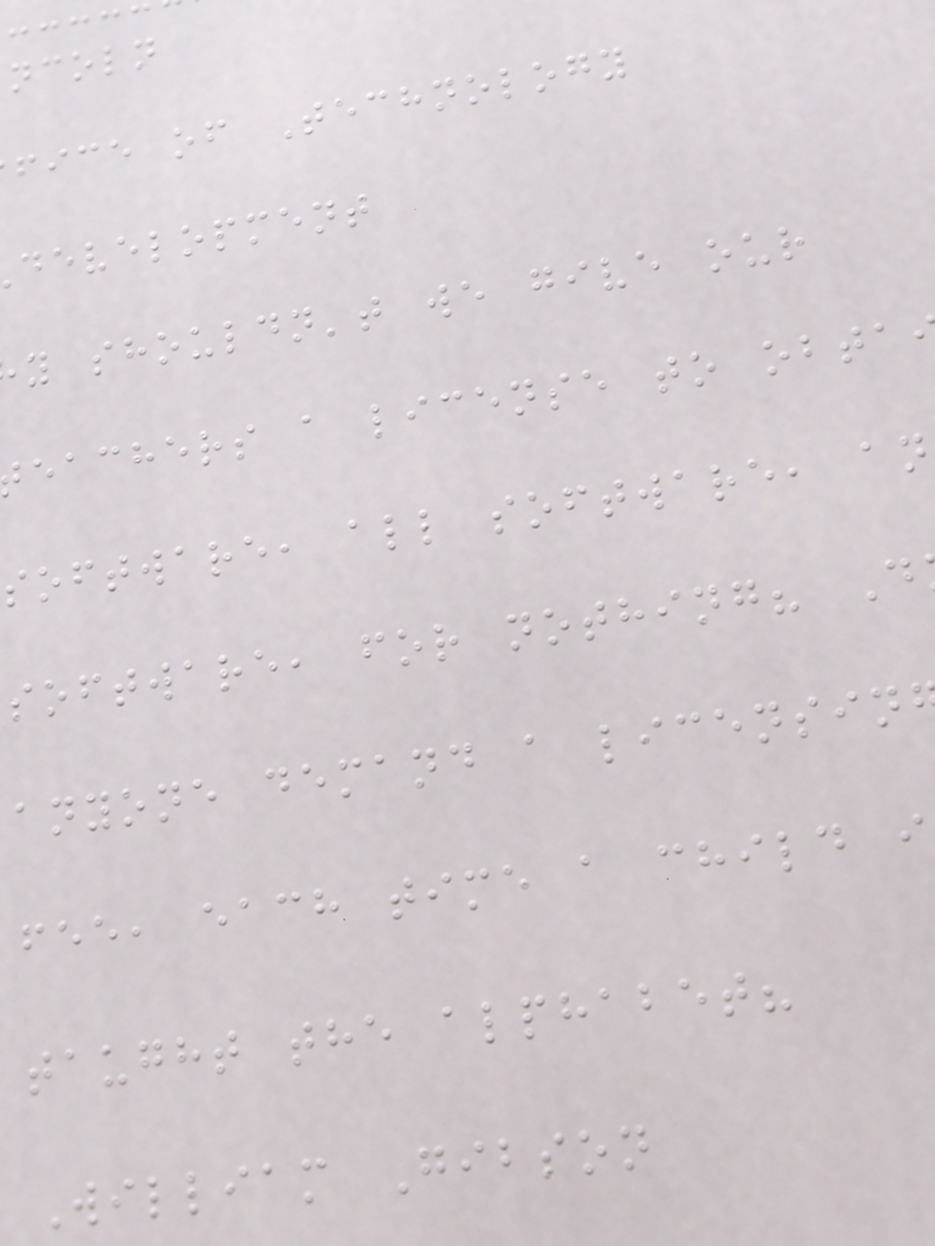ncoln
fice of Technology
development
y shouldn't we give our
eachers a license to obta
software, all software, an
software, for nothing? D
anyone demand a licensin
fee, each time a child i
taught the alphabet?
William Gibson
